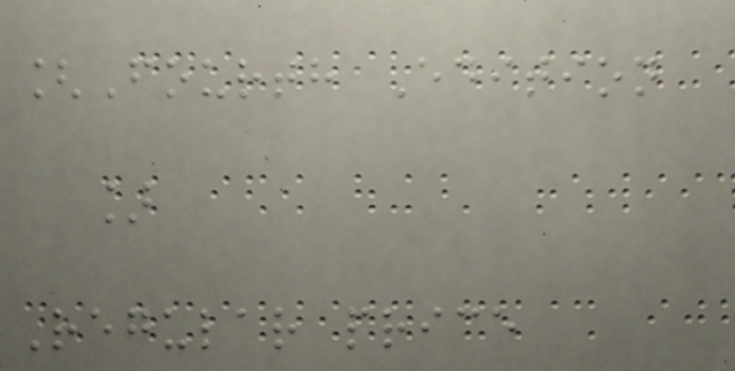[Fourth Edition
]
Regular price
